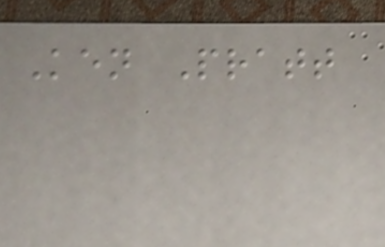Ken Pratt
